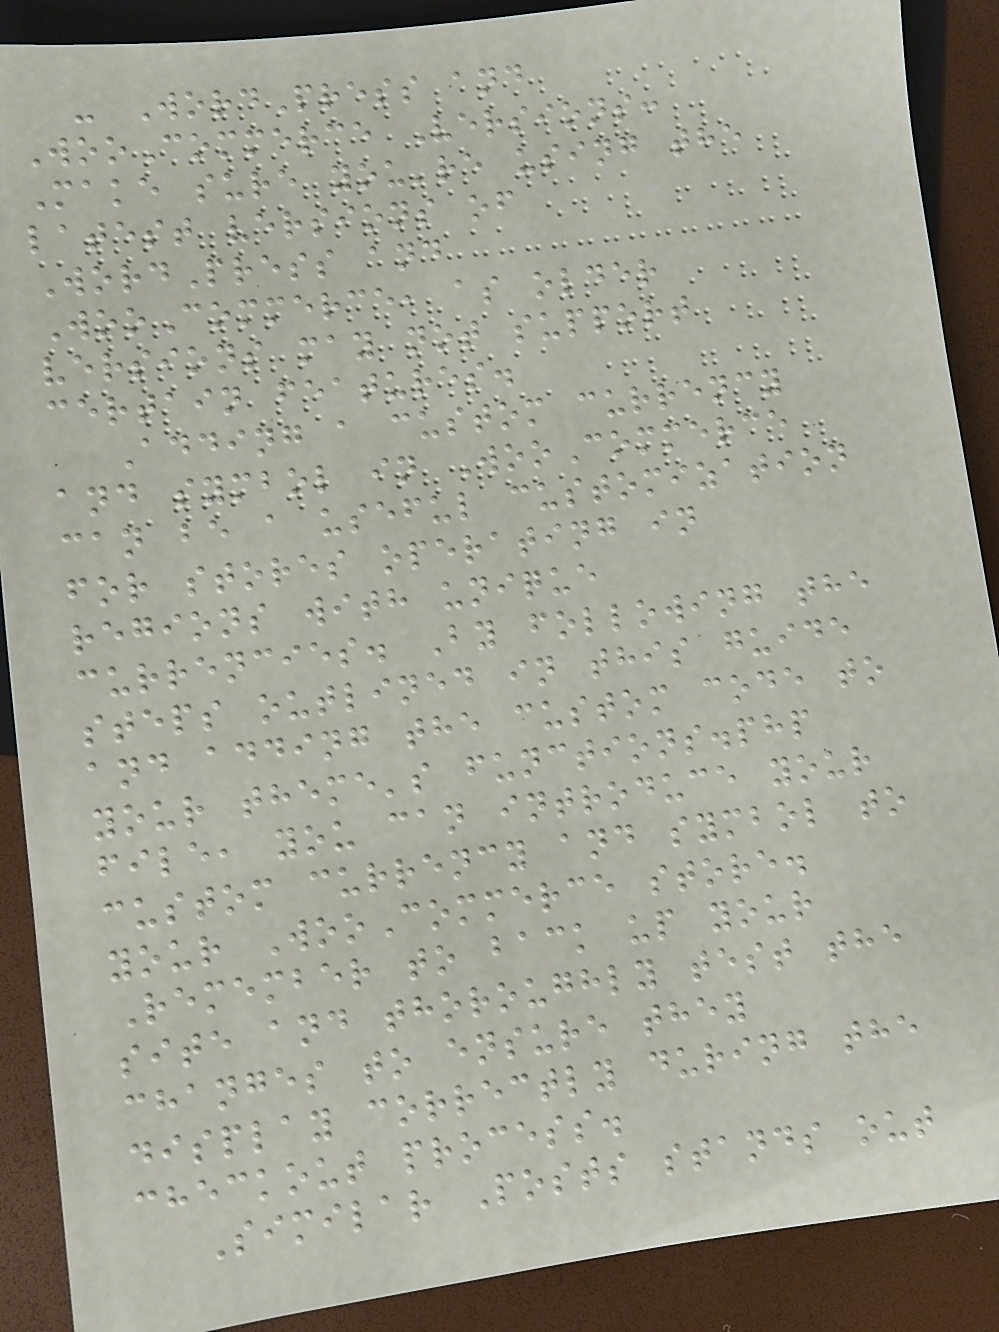- WordPress and
WooCommerce Versions:
Make sure you're using the
latest versions of
WordPress and
WooCommerce, as older
versions may not support
certain features.
Adding a custom currency
and symbol in WooCommerce
can be a useful customization
for stores operating in
regions with unique
currencies. By following the
steps outlined in this guide
and adding the custom code to
your theme's functions.php
file, you can introduce your
custom currency and symbol to
your WooCommerce store.
Remember to back up your
site and thoroughly test the
changes to ensure they
display correctly during the
checkout process.
Similar Posts stands out
